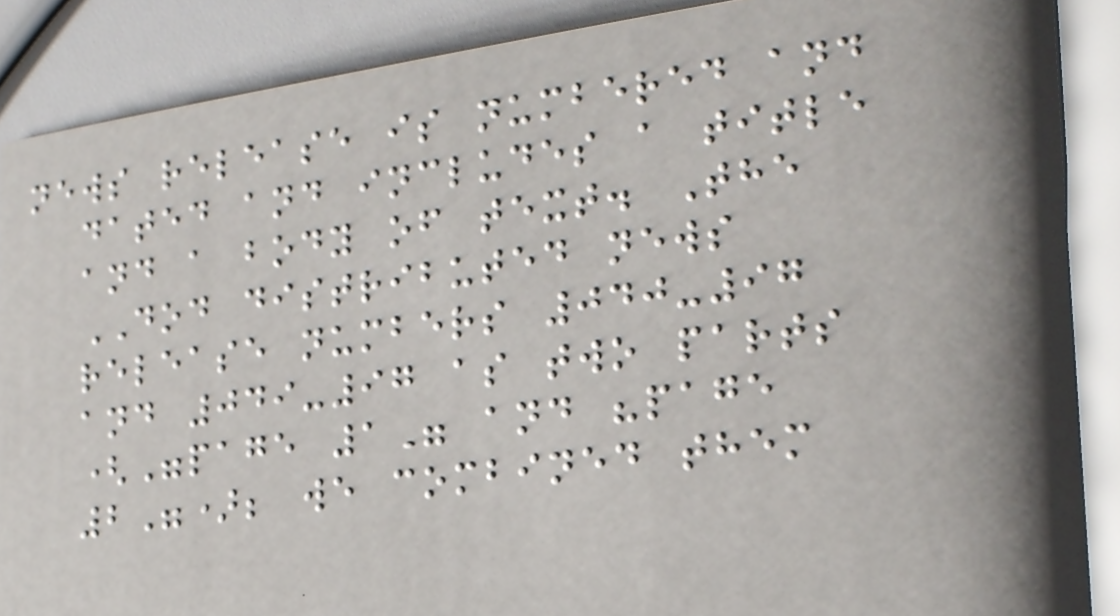news release is numbered and
dated and includes a title
and a body of text. The
DOD distributed news
release numbers 040-97
and 049-97 as two parts
("page 1" and "page
2"); we combined them
